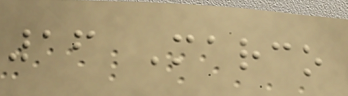16 Marco
